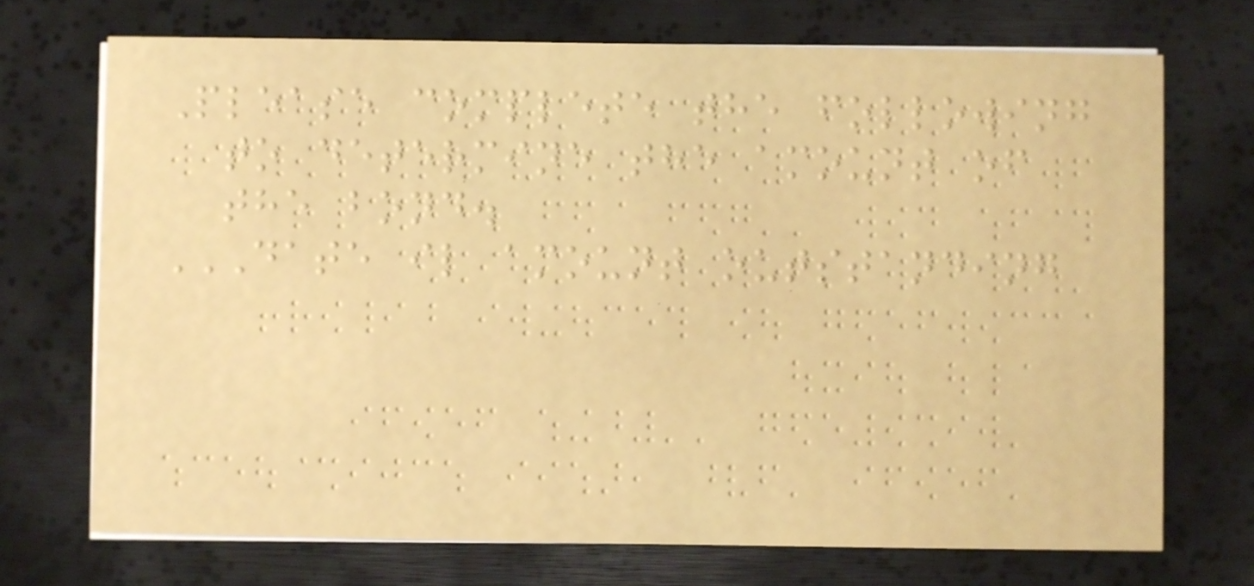Please complete the following
to determine the amount of
the bond.
DATE IL AMOUNT OUTSTANDING
